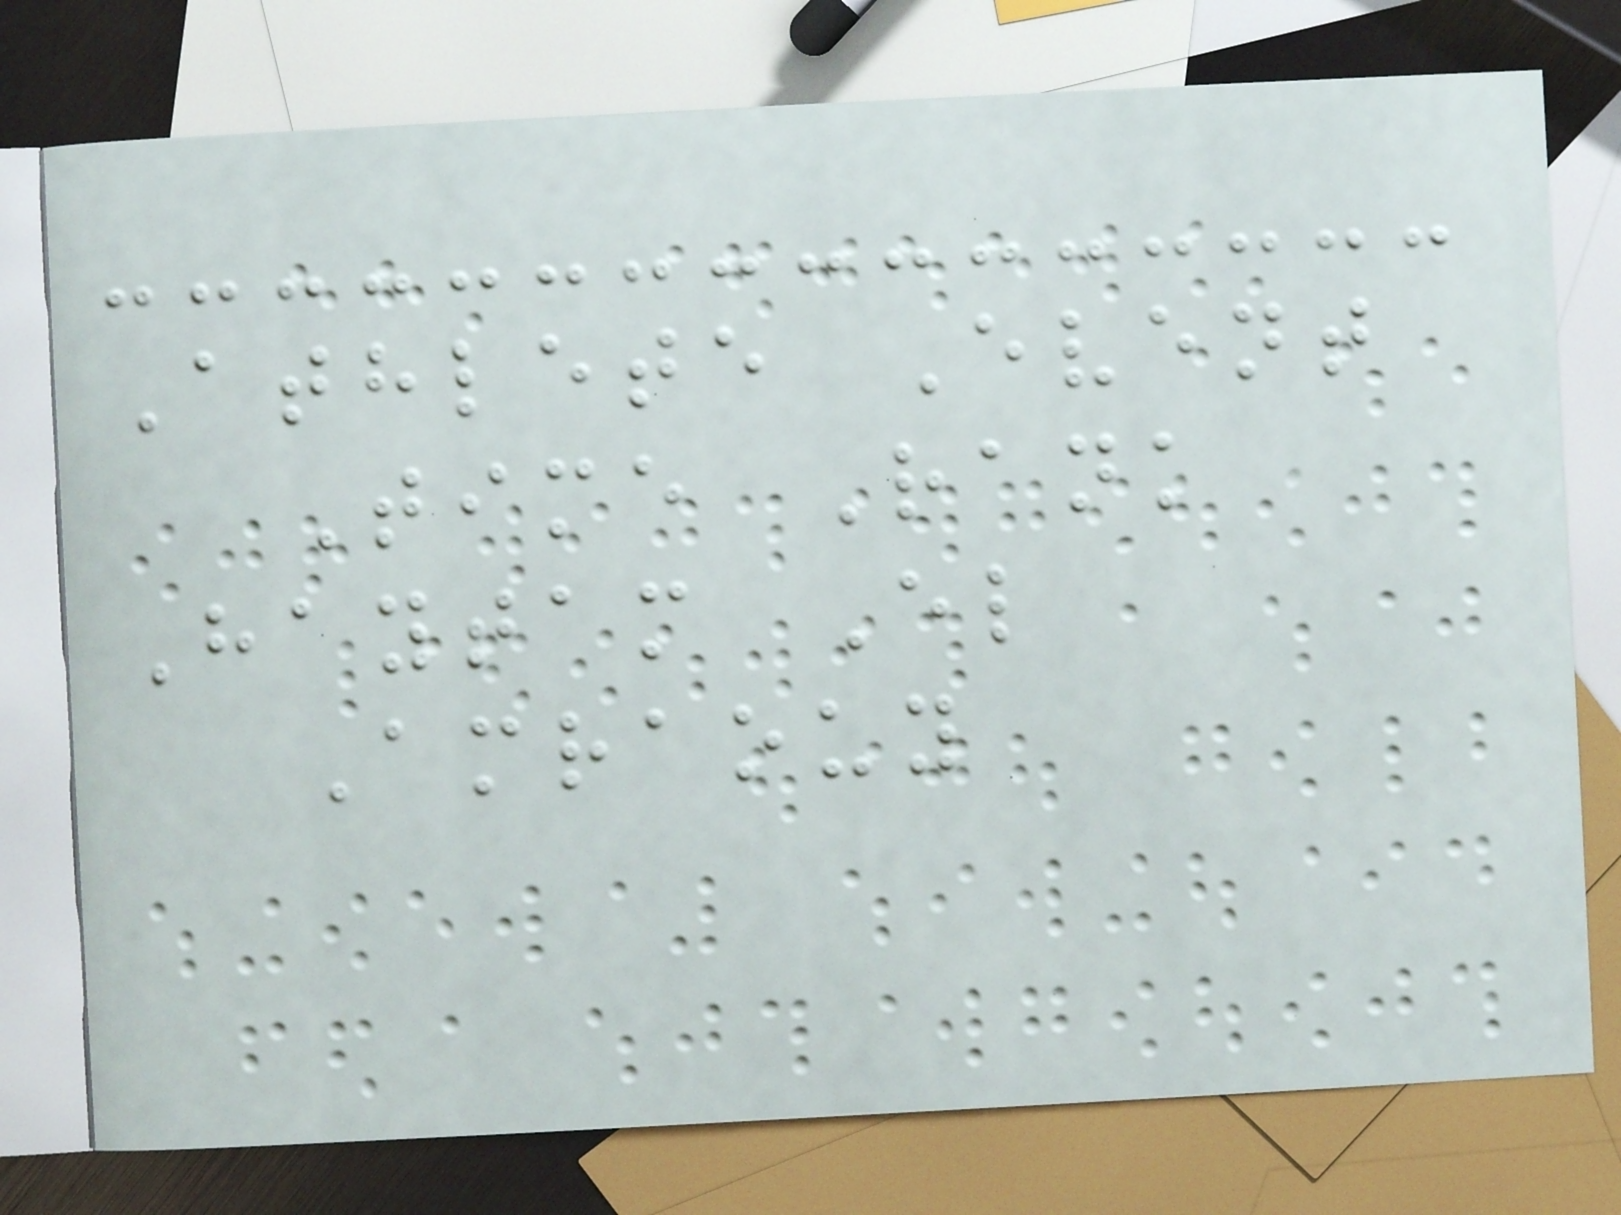Athlete Event
Time Rank
Haytam El
Amraouy
